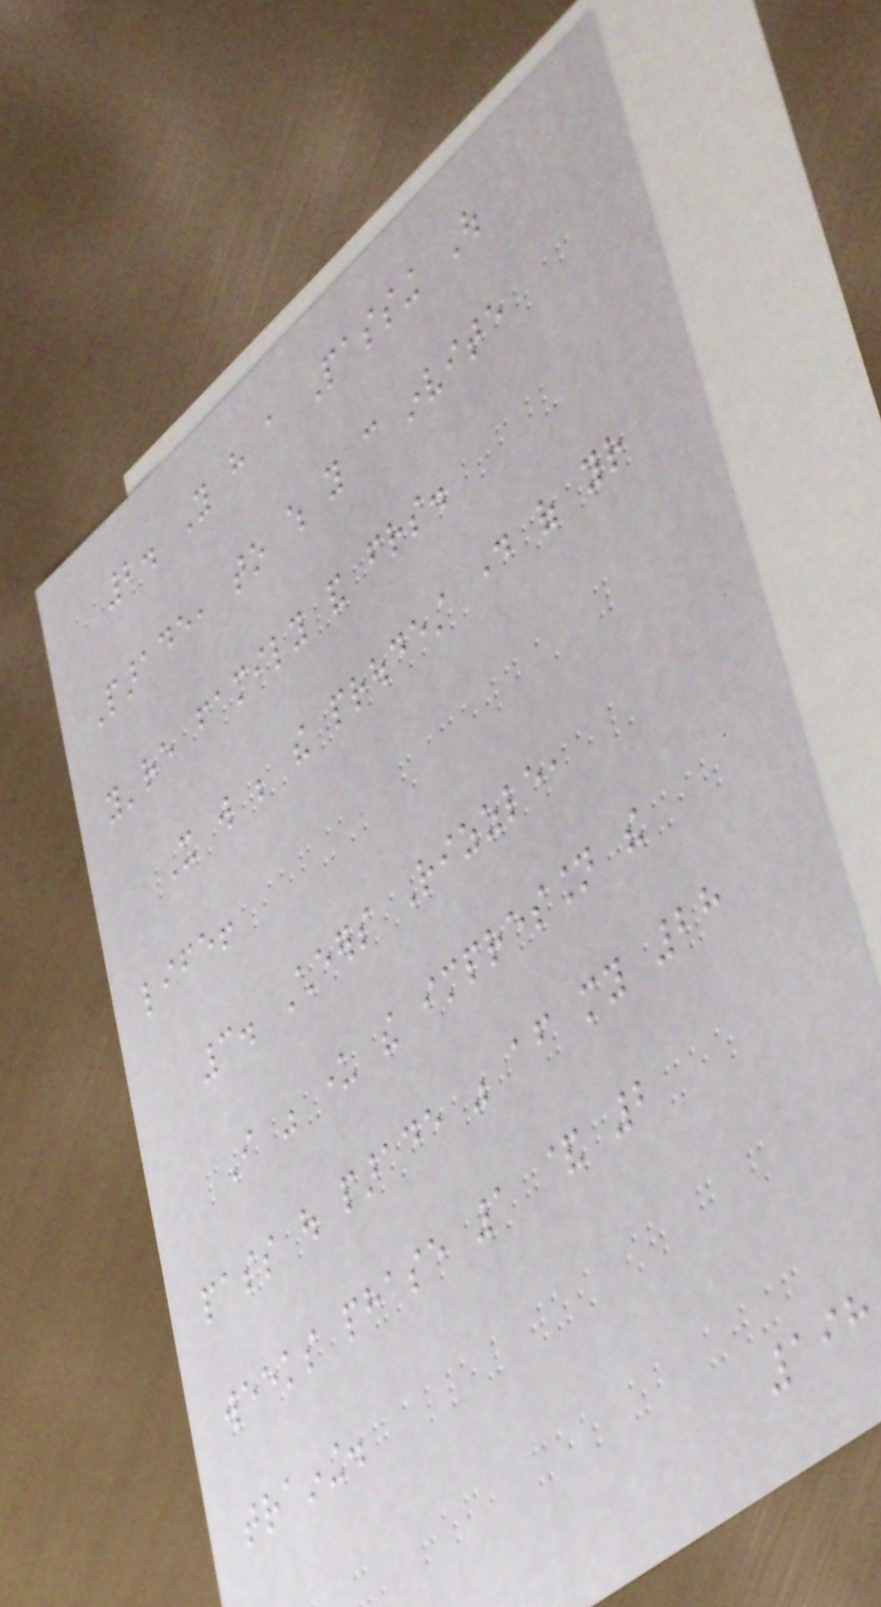2. You have a Passing Out
Parade, to which you can invite
you're family and friends.
It will be the proudest day of your
life!
3. Cheers Rizzle,
I was under the impression the
pass out parade was after my 28
weeks phase 1 & 2
training.
198
